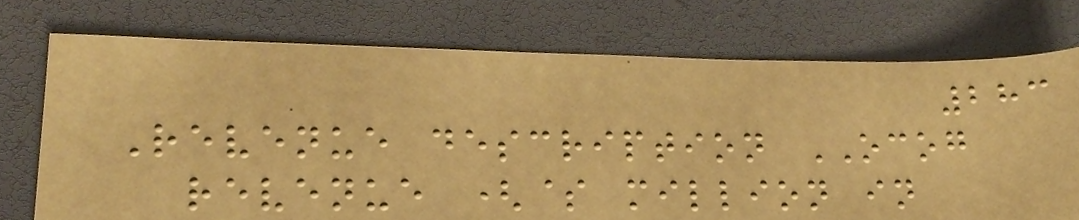283
Revenue description OCOG
revenue ($ million in
